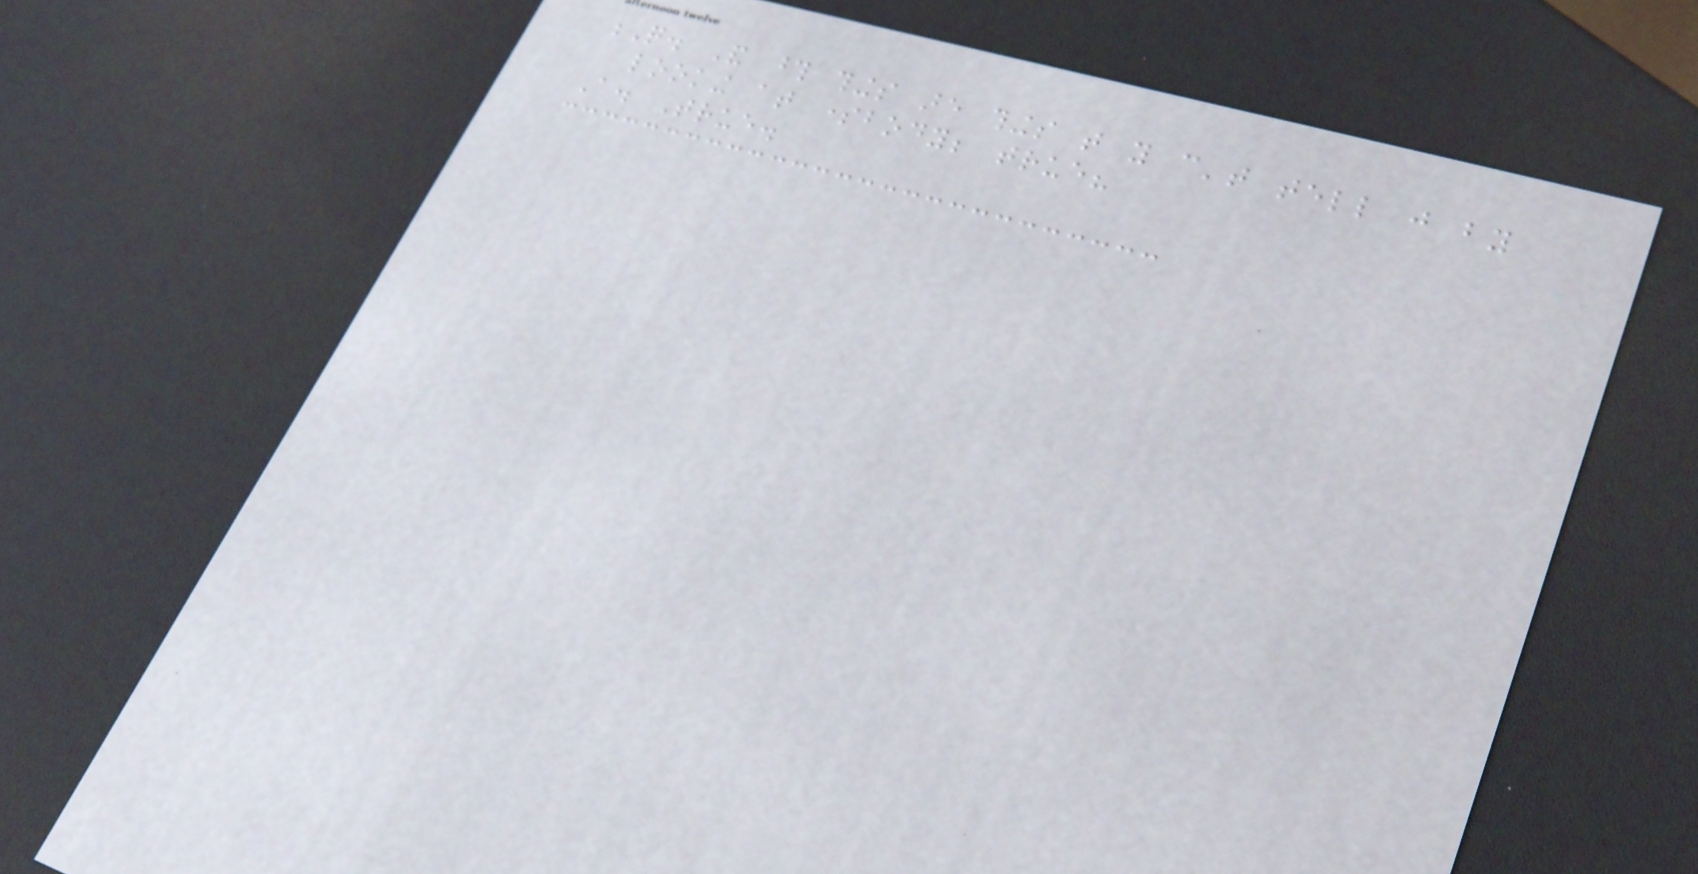Q. And those things are things that you can't tell just by
looking at somebody; true?
A. True.
